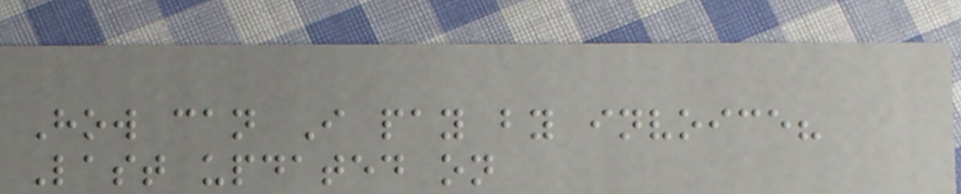How can I pay by invoice?
Last updated on
